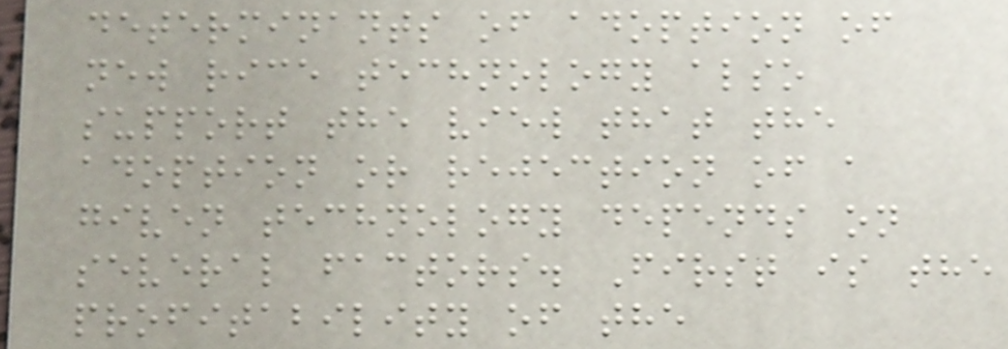determinants of adoption of
new rice technology also
support the view that the
adoption or rejection of a
given technology depends on
several factors. First is the
profitability of the
